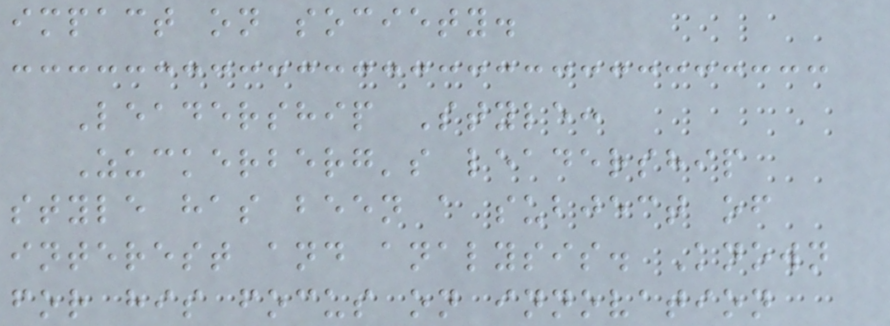impact on society.
Leadership Style:
Zuckerberg's leadership
style has been a subject of
interest and analysis. Known
for his focus on innovation
